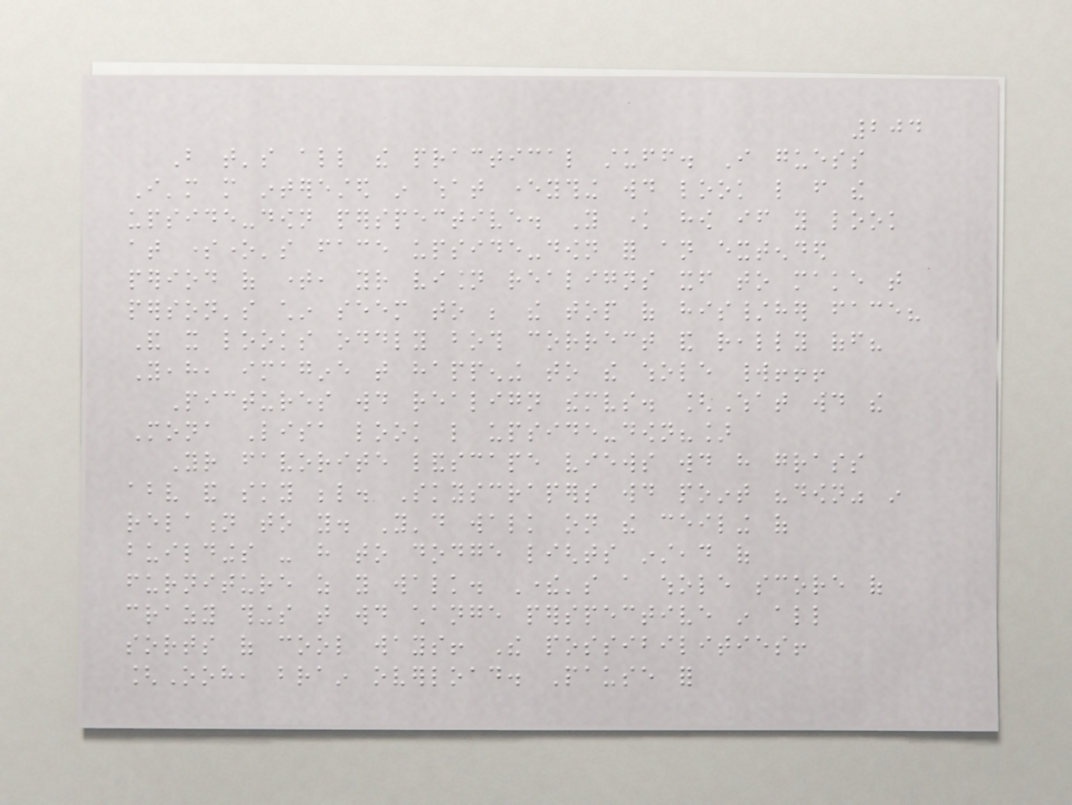204
But that's all the practical stuff. I guess
I'm more interested in what everything would look like from the
upside-down perspective. You know how if you look
at someone's face upside-down for an extended
period of time, your vision realigns itself to make that
person's chin seem to be the top of his/her face?
And it looks oddly both correct and really off?
Yeah, imagine that happening to the whole world!!!
Pictures would realign themselves. [What would the
Mona Lisa look like upside-down?]
Your favorite landscape views would have grass
above and sky below. Skyscrapers would point "down" in
relation to you. You'd walk on the ceiling of
buildings - have to dodge lights instead of
furniture as you walk. There's a whole score of
crazy things that would change perspective in all
sorts of cool ways! The possibilities!
[Ooh, brain overload. Pause for
